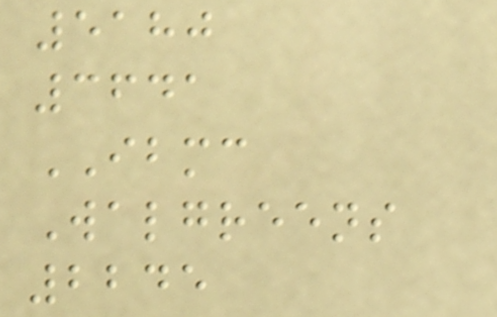5180
3641
IBMC
Walgreens
2245
